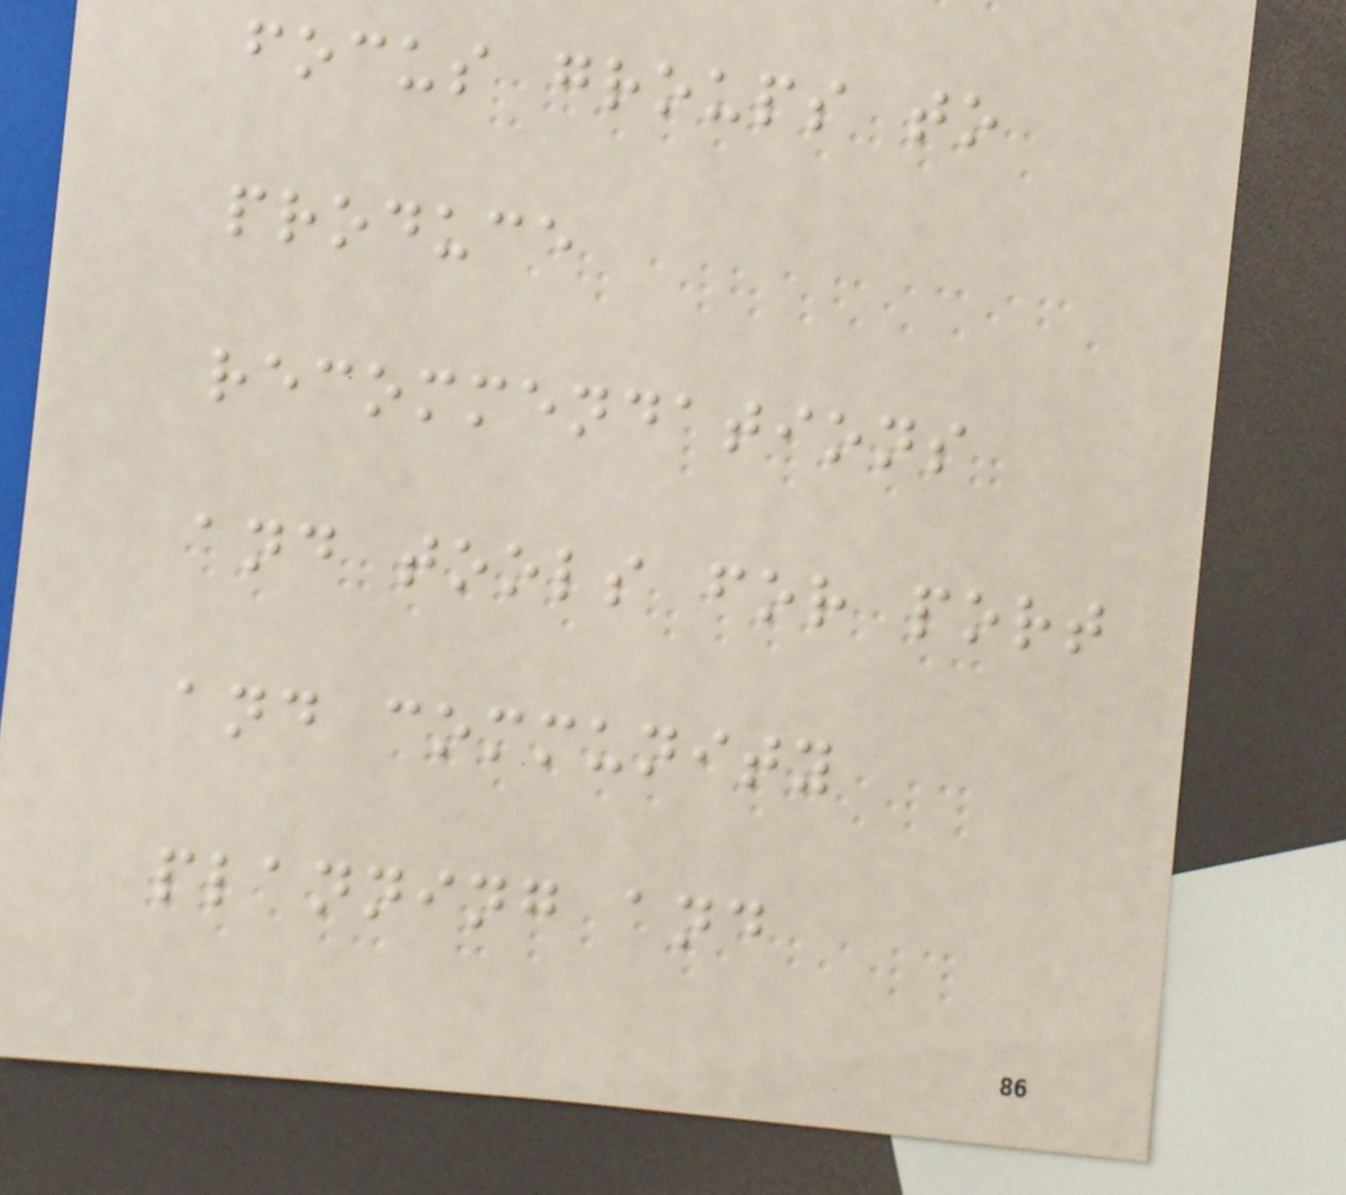focus groups to
produce
recommendations
and tools for port
and community
planning and
